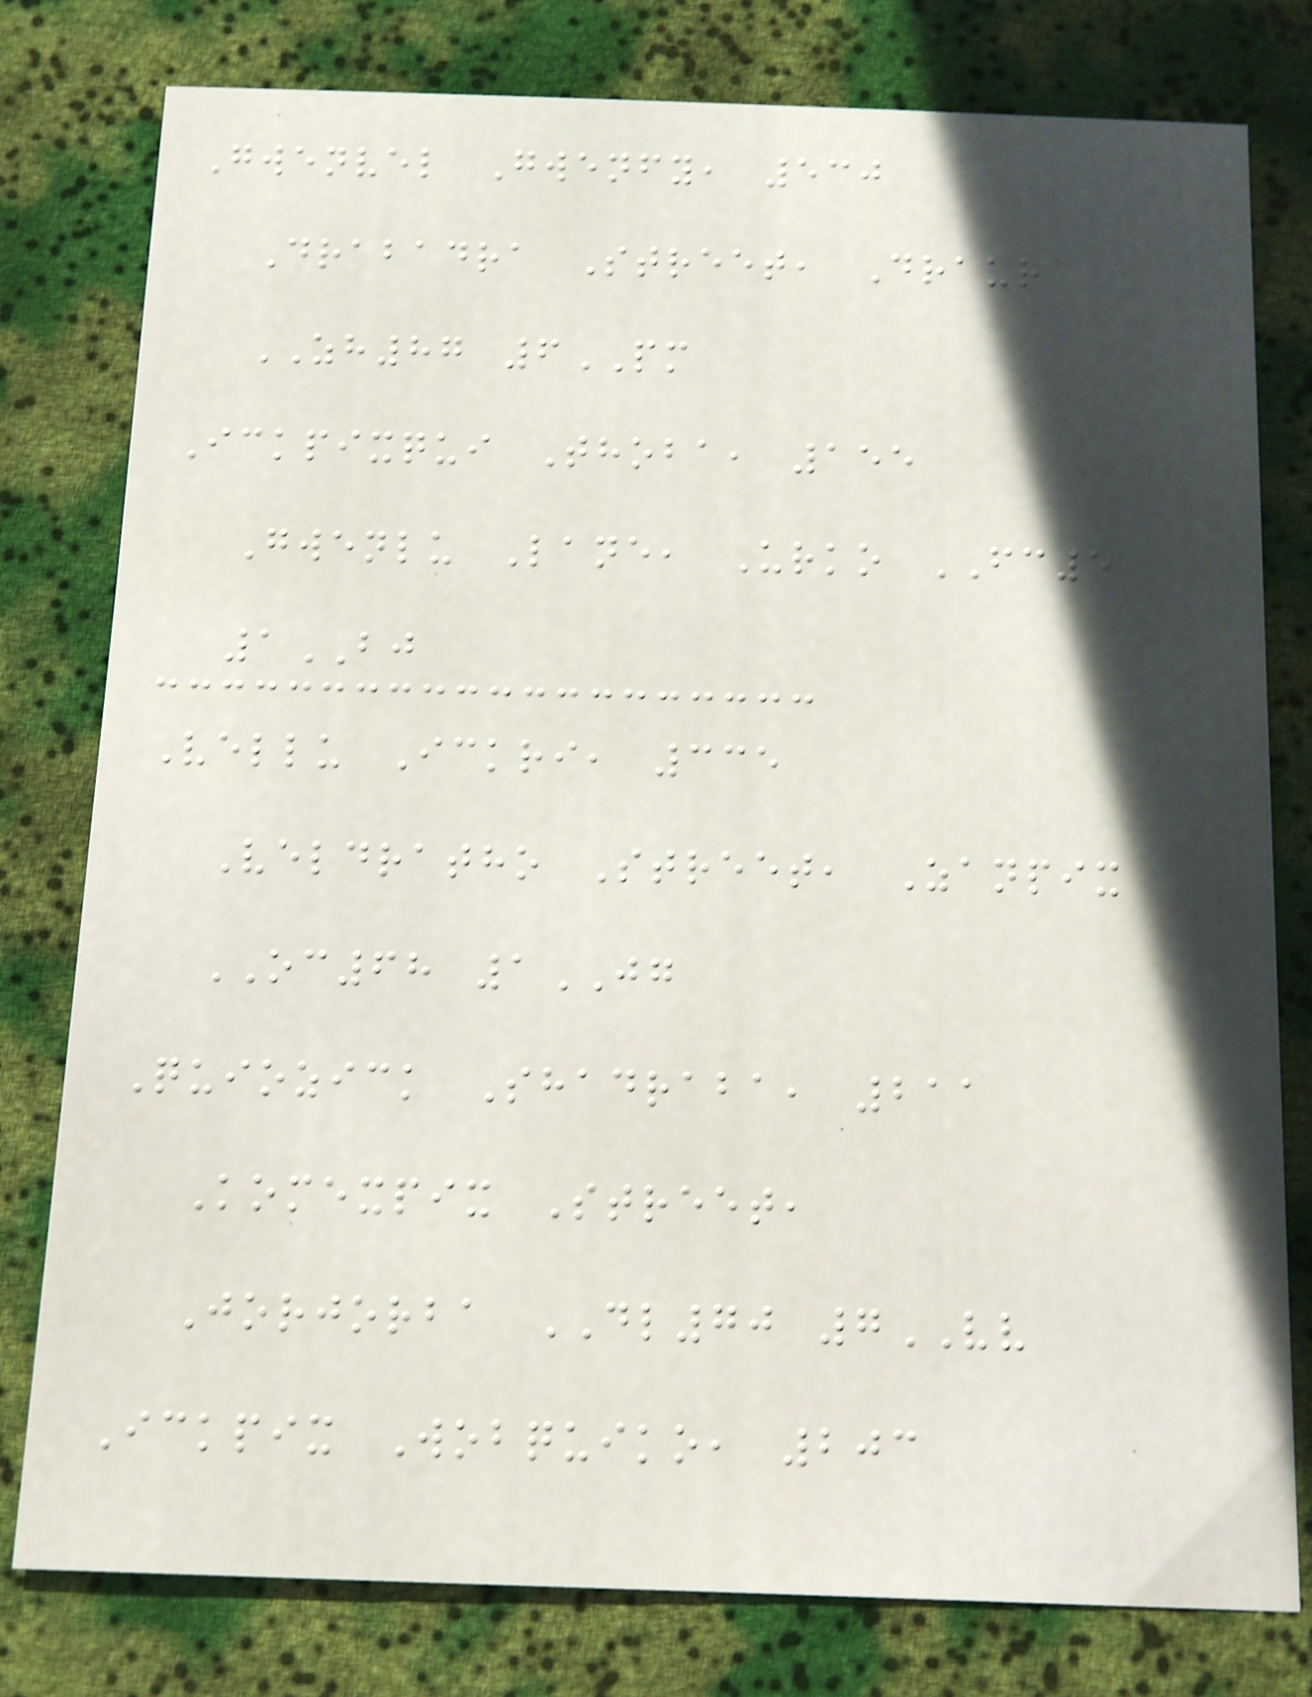Gwenvel Gwenfy, 530
Drabadra Street, Draur
ZH87 6PM
Ickpixqui Thoba, 155
Gwenlu Lane, Urko FC5
1BJ
Vellu Ickri, 335
Veldratho Street, Zanpix
OC68 1JG
Quiozick Shadraba, 211
Komexpix Street,
Jorjorba DL70 7VV
Ickpix Wobquiko, 203
